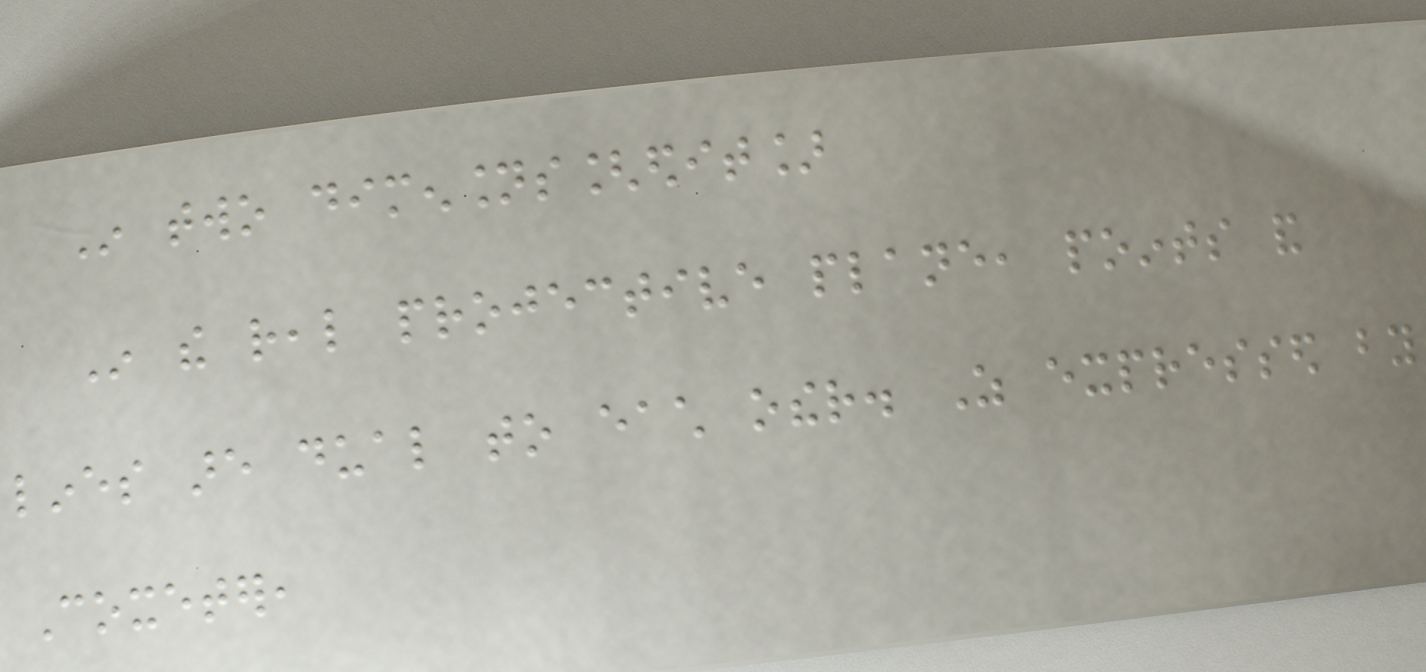In two dimensions[edit]
In the real projective plane, points and
lines are dual to each other. As expressed by
Coxeter,
